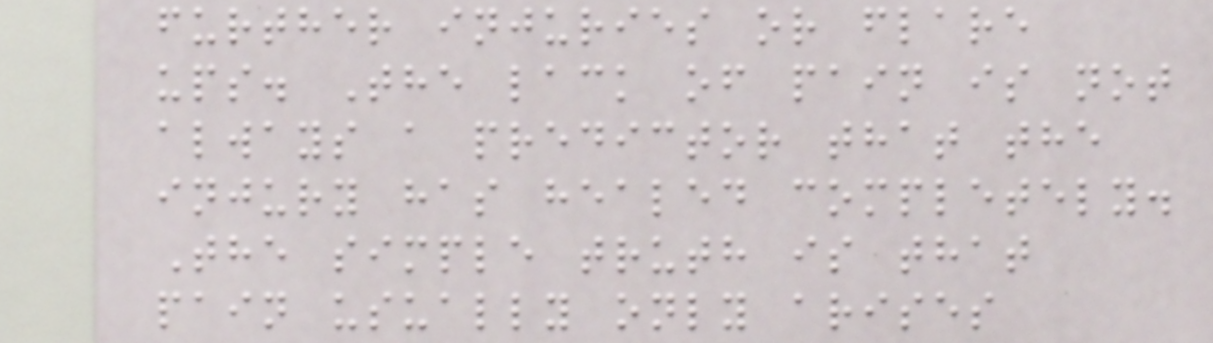further injuries or flare
ups. The lack of pain is not
always a predictor that the
injury has healed completely.
The simple truth is that
pain usually only arises
